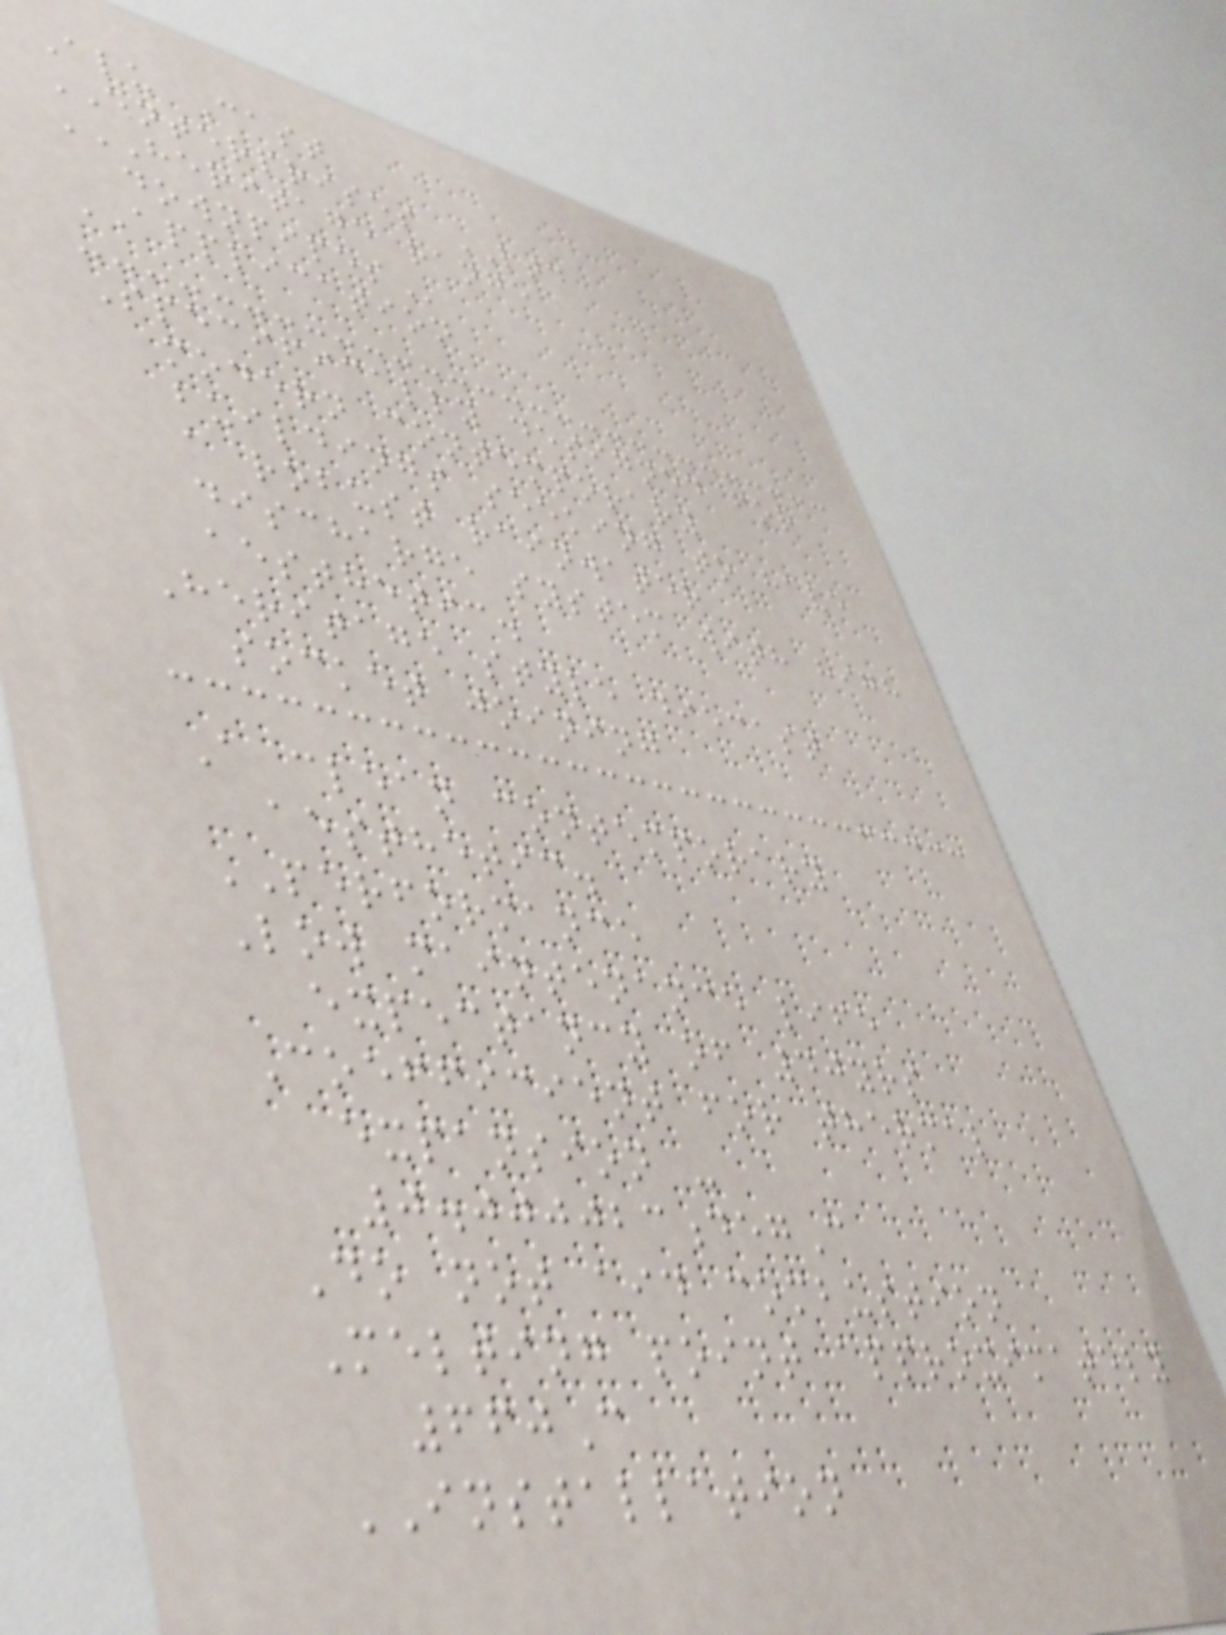Alu Cast
ENTERPRISES LTD
HERITAGE RANGE
DOWNPIPES
APPLICATION
Specifically designed for
modern contemporary
buildings seeking to have
a robust rainwater
discharge system with high
aesthetic.
Heritage style diecast
socket joining
A clean contemporary
aesthetic.
PERFORMANCE
Low maintenance life
expectancy of 40yrs
Coefficient for thermal
expansion -
0.000023degC
Do not aid combustion
Melting point approximately
660C
INSTALLATION
